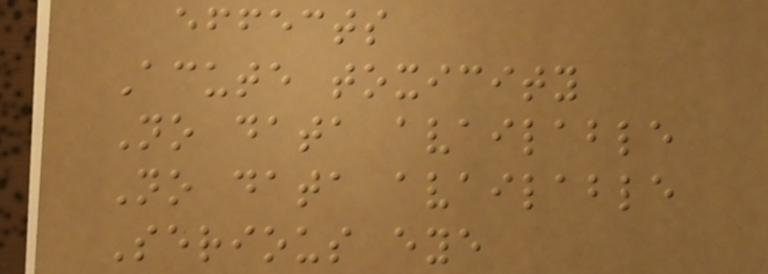effects
Acute toxicity
No data available
No data available
Serious eye
